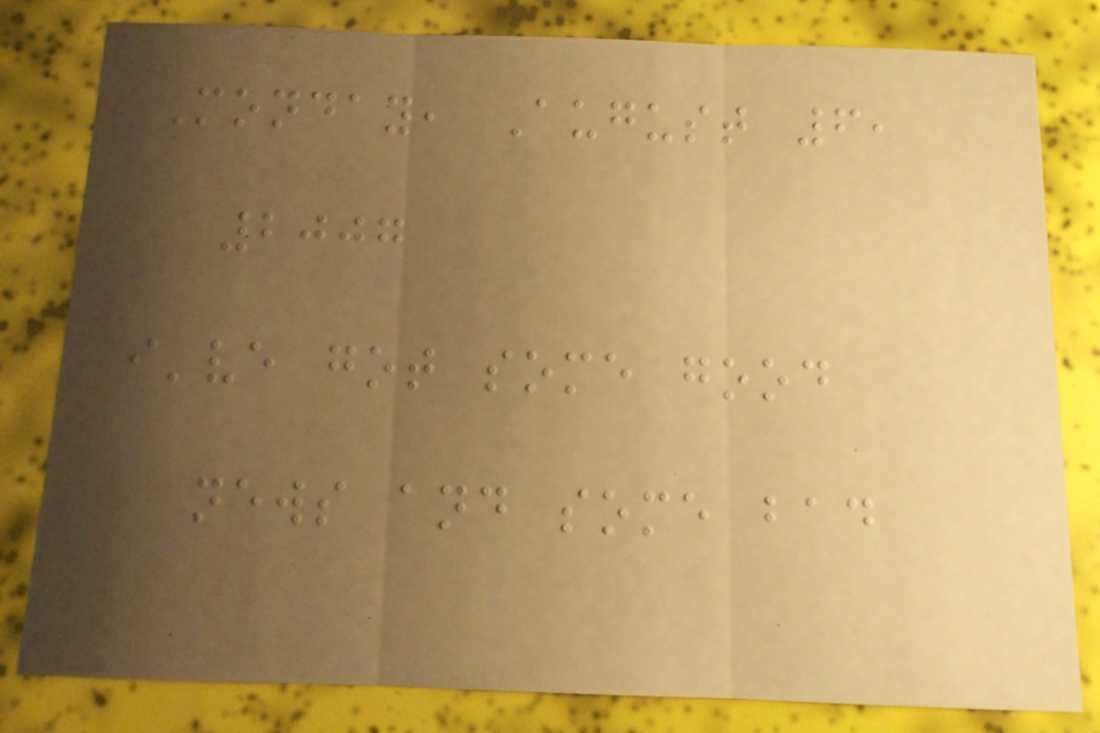Monday, August 6,
2007
i've got some good
news and some bad
